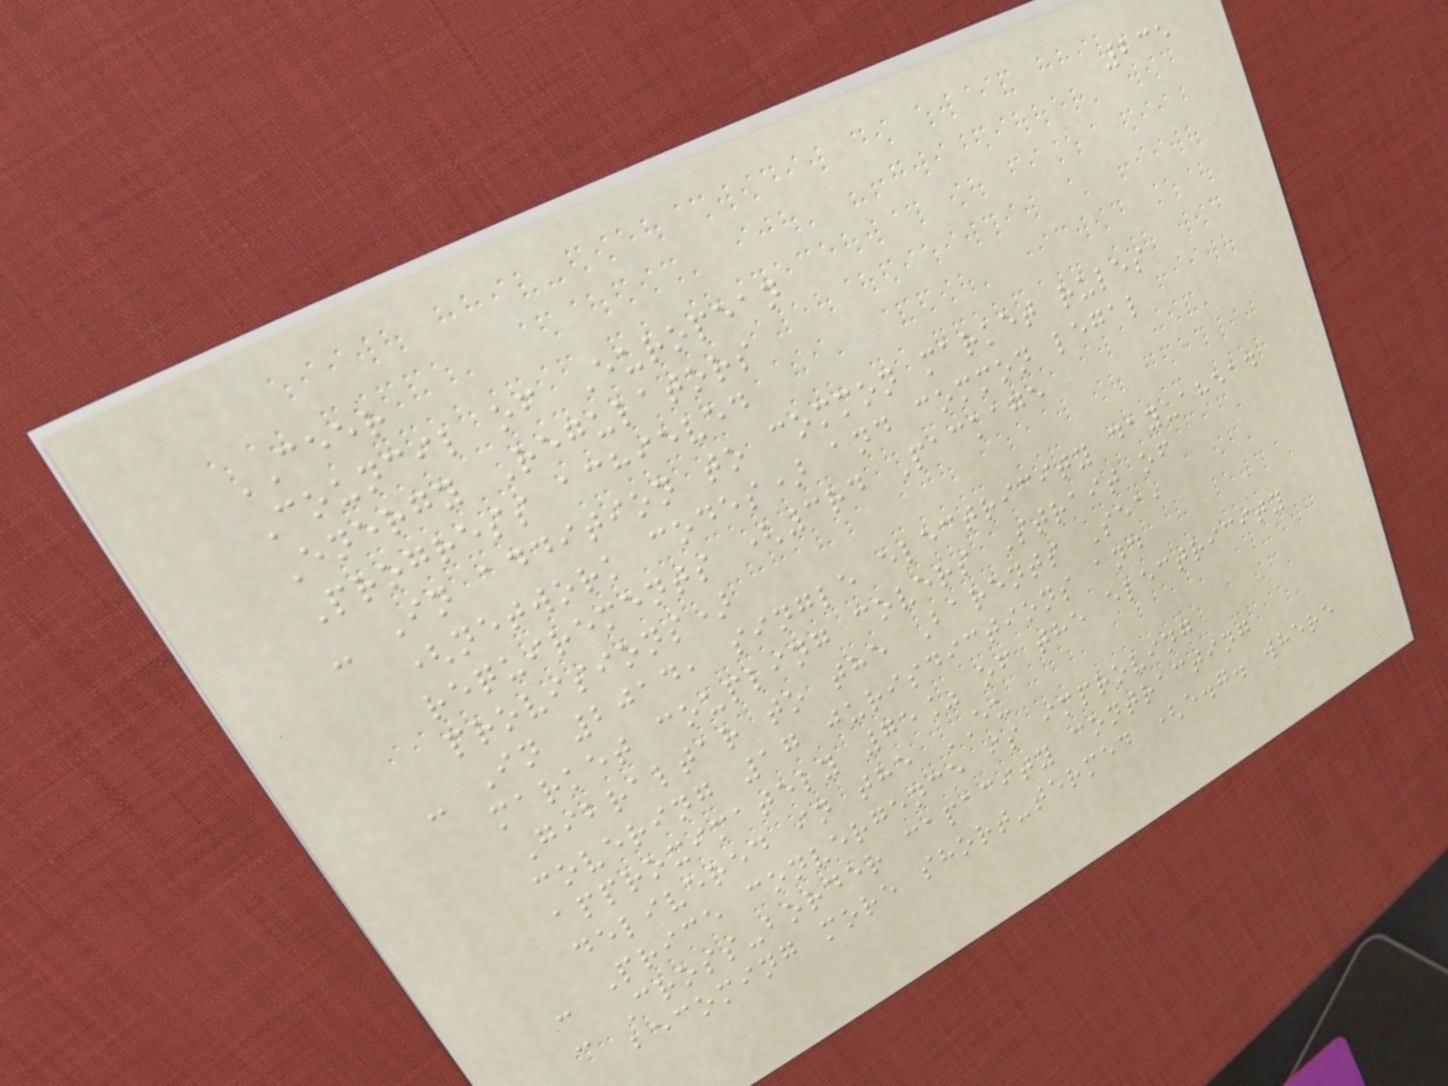235
CEER
Council of European
Energy Regulators
Progress achieved
- In addition to common market rules
(network codes) and common legal
requirements (3rd Package
provisions)
- In 2014, single electricity day-ahead
market coupling covers Strait of
Gibraltar to the Barents Sea,
covering 17 jurisdictions and
approximately 75% of the electricity
delivered in the EU
- Price convergence is improving
- Cross-border capacity contracting
becoming more short-termed (e.g. where
